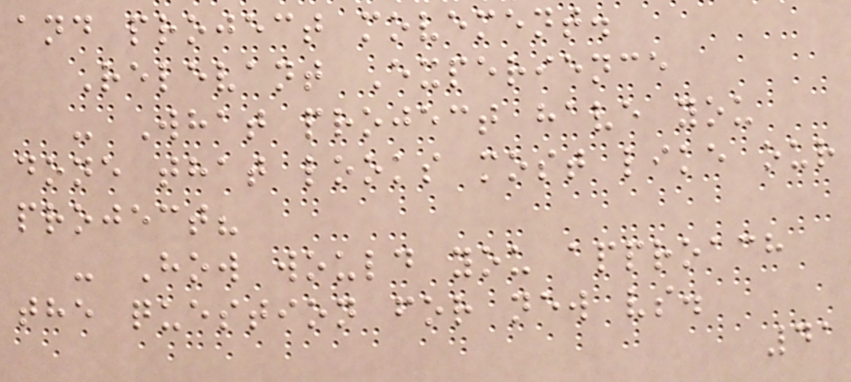and project movement.
Relevant Experience
- What project have you
done that looks most like our
project?
- How would you approach
the question for new vs.
41
